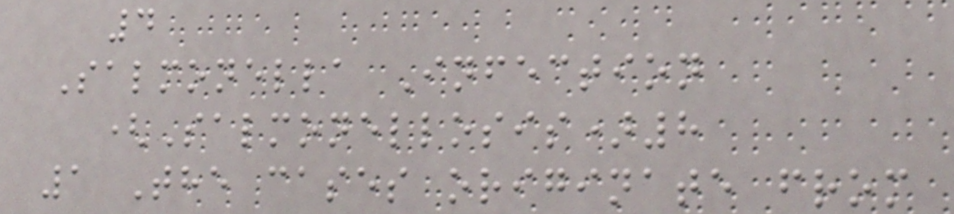4
Salmonella Infection
(Salmonellosis)8
1 The cases originate from
